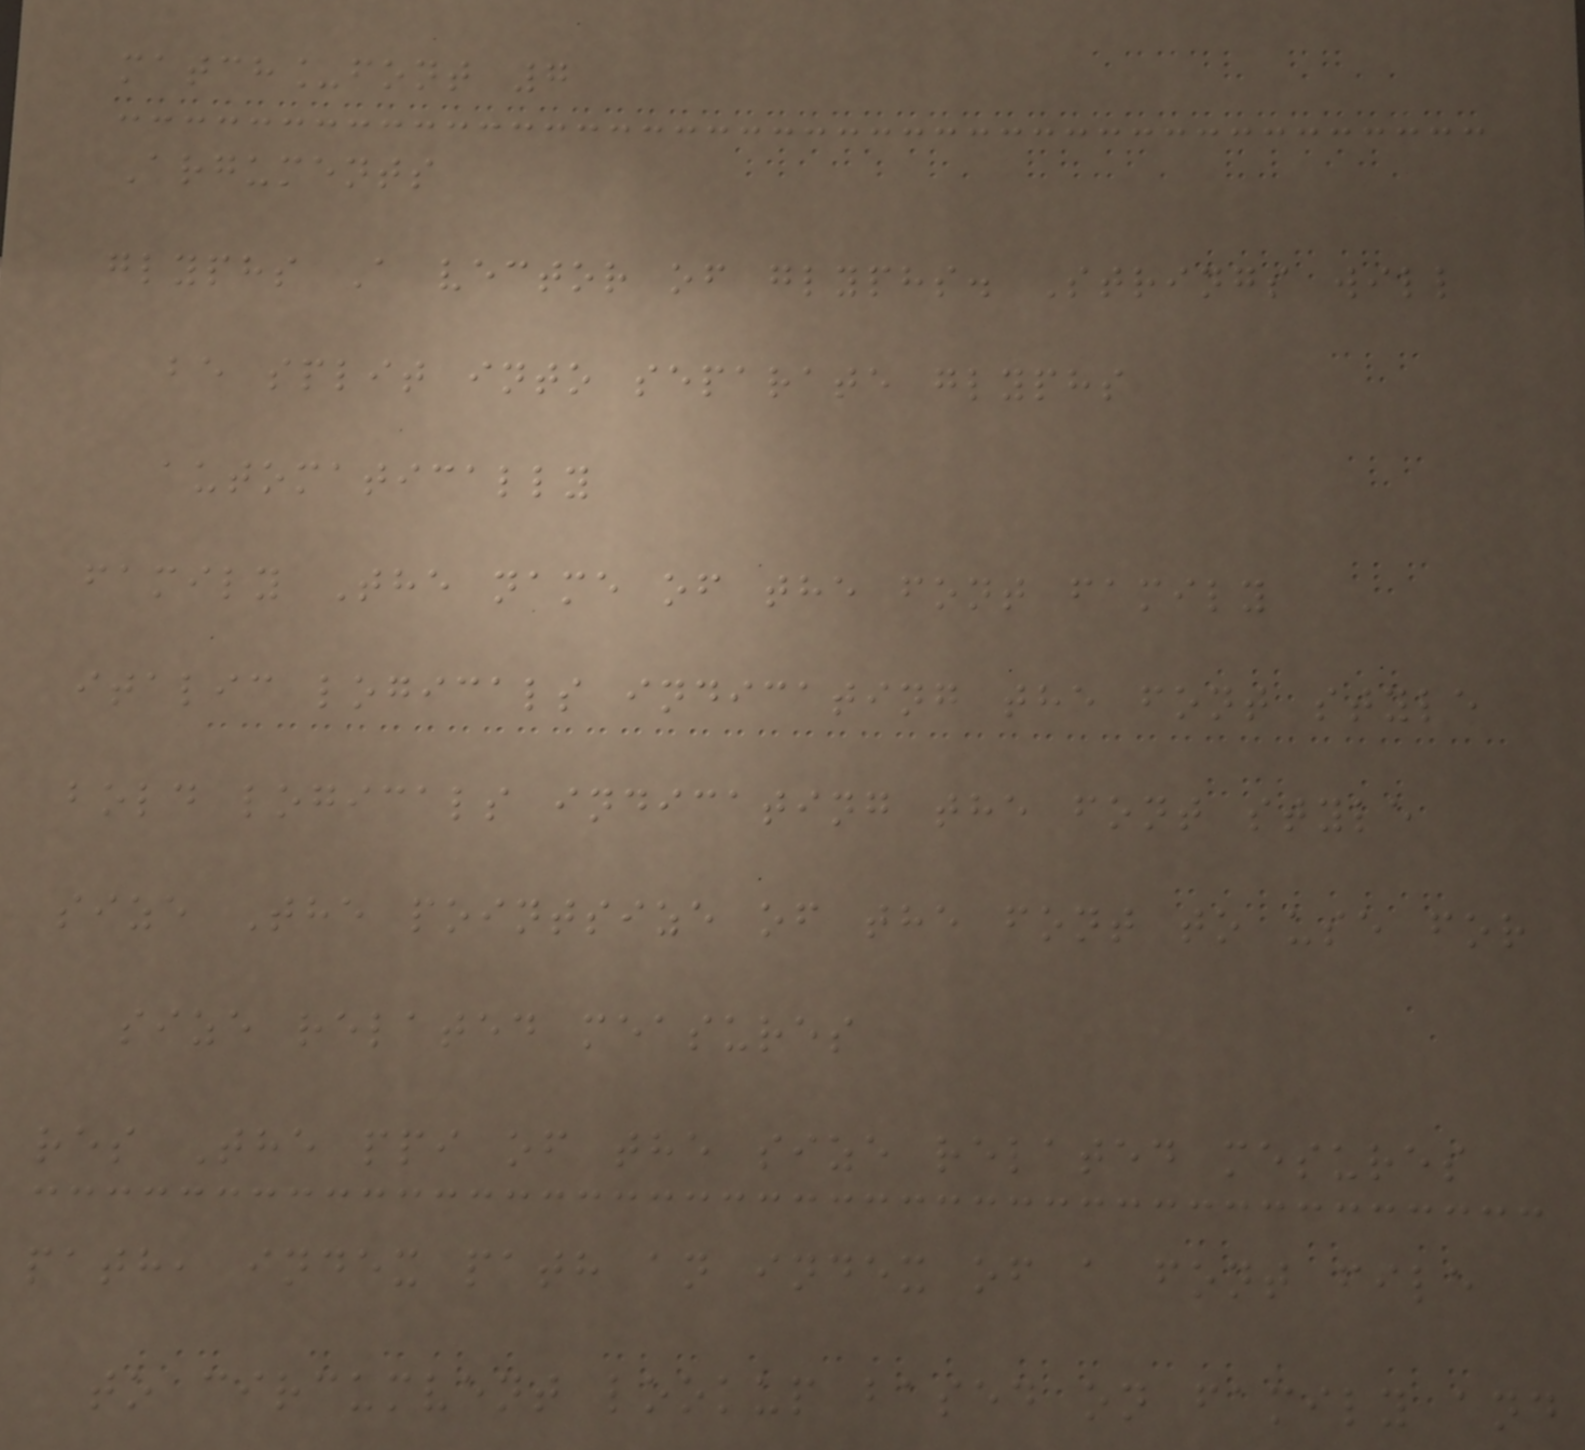match_font 7
Arguments
glyphs A vector of glyphs. Strings will
be split into separate glyphs
automatically
family The name of the font family
italic logicals indicating the font style
bold logicals indicating the font style
size The pointsize of the font to use for
size related measures
res The ppi of the size related mesures
path, index path an index of a font file
to circumvent lookup based on family and
